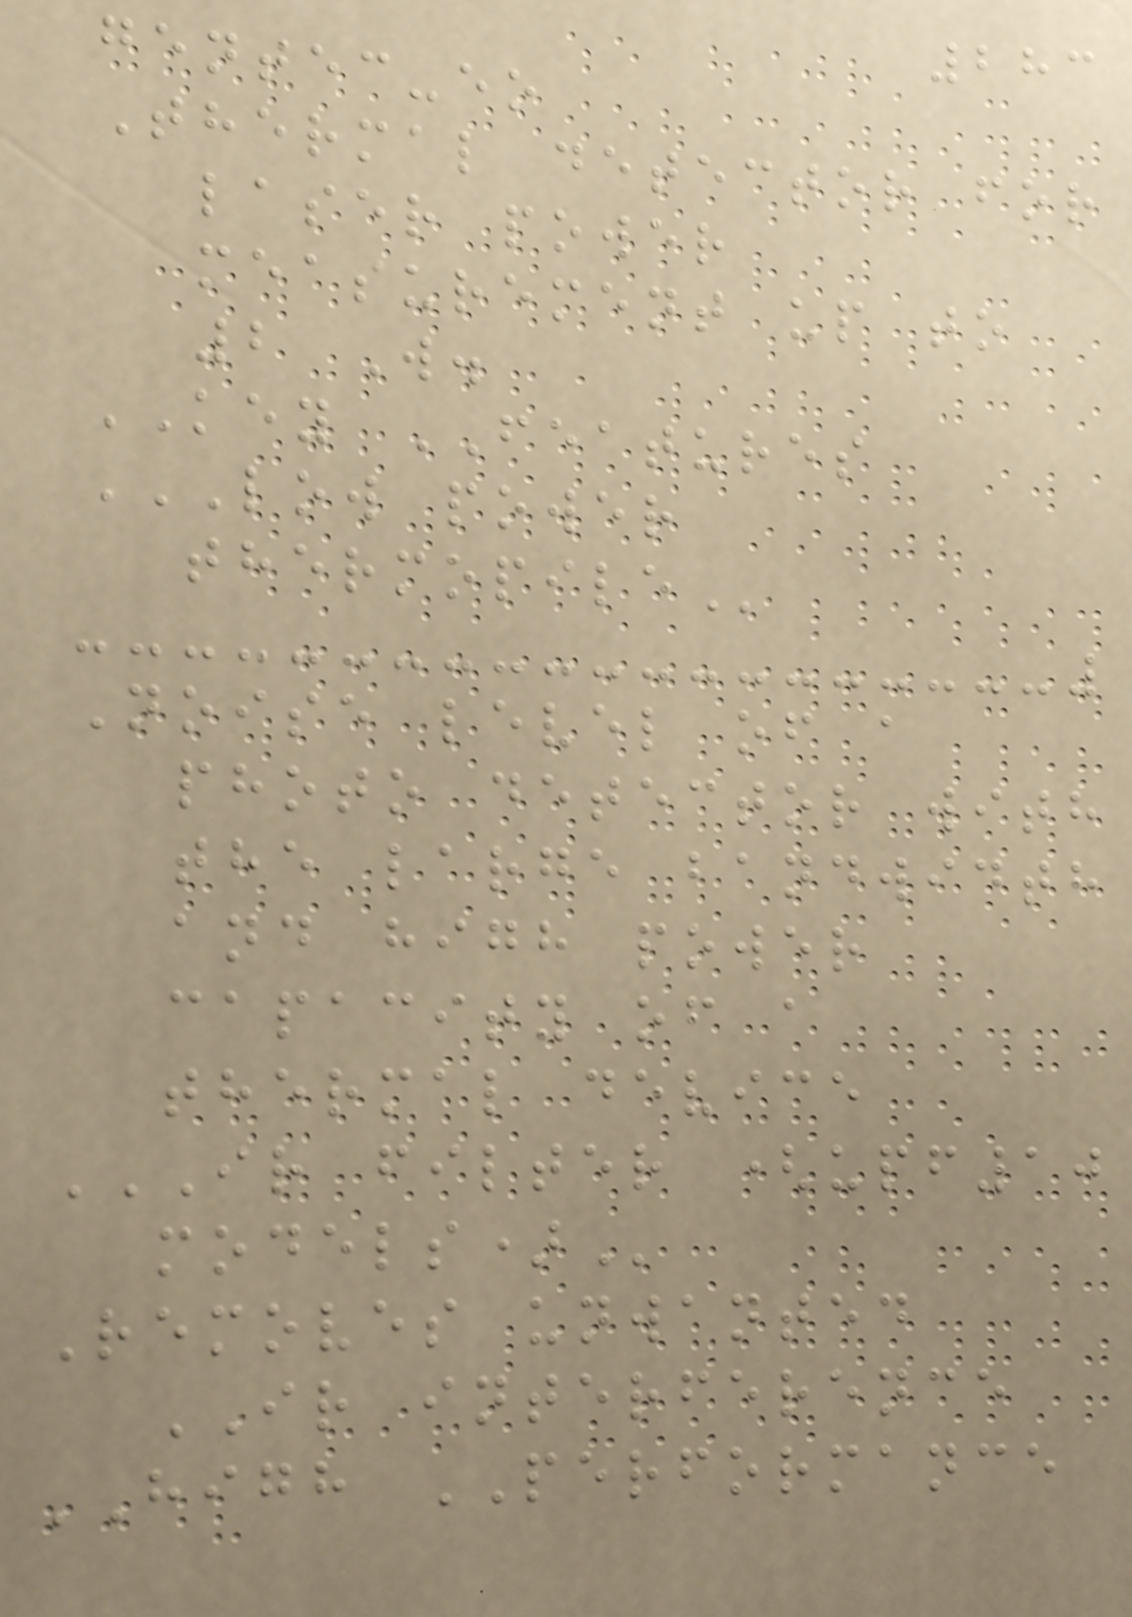283
gentec-eo
Thermal detector for
laser power
measurement up to
2 W.
KEY FEATURES
LOW POWER
THERMOPILE
Noise level of a
photo detector with
the large bandwidth
and high power
capacity of a
thermal device
IR FILTER (UPF10
MODELS)
Removes unwanted
IR interference
HIGH PERFORMANCE
